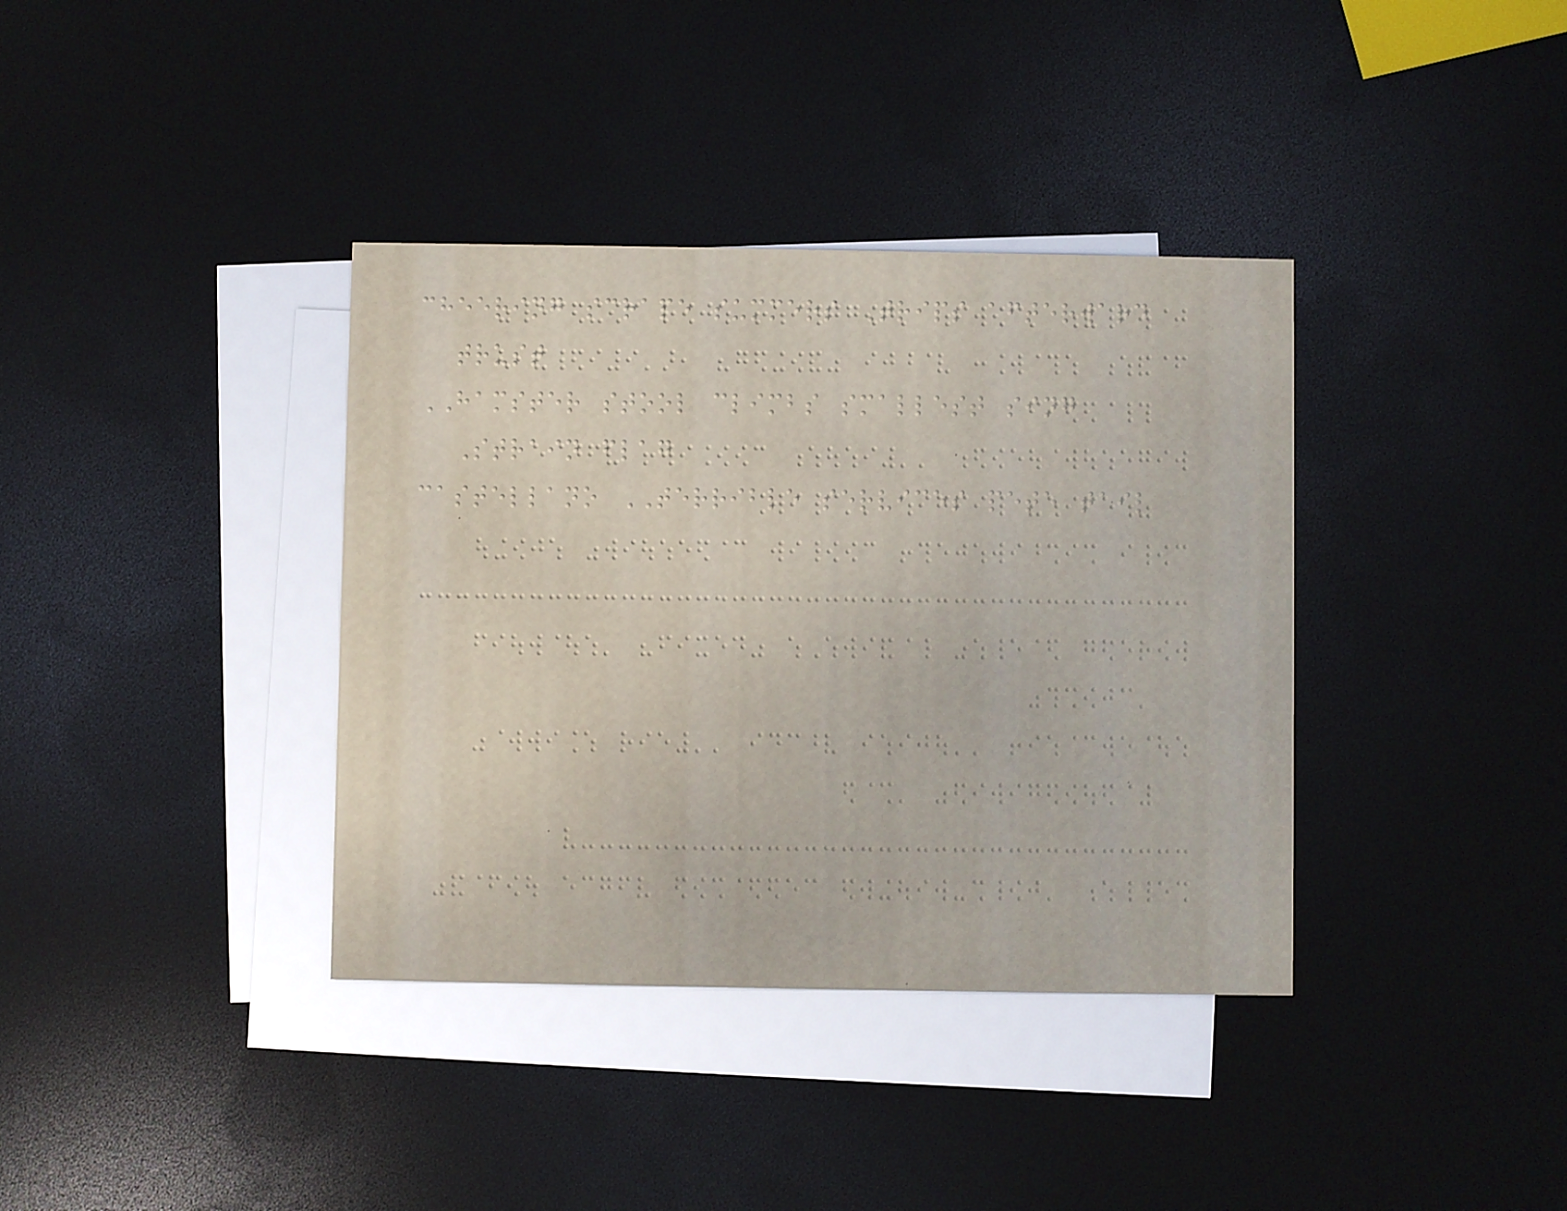cheering scrape summers Trips afterward
trust
HAMSTER stool climbs smallest sing
Strain flag
castellano TERRIBLE services pete tail
